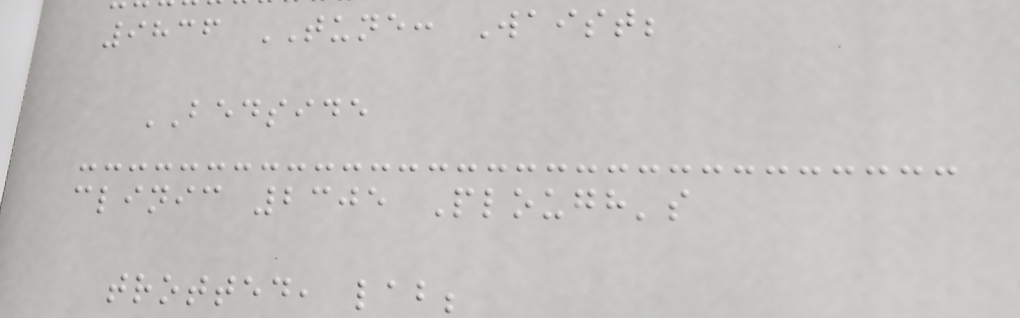9836 TUNE: Waist;
BEDSIDE
clinic 2305 Plough's
trotted, lab;
